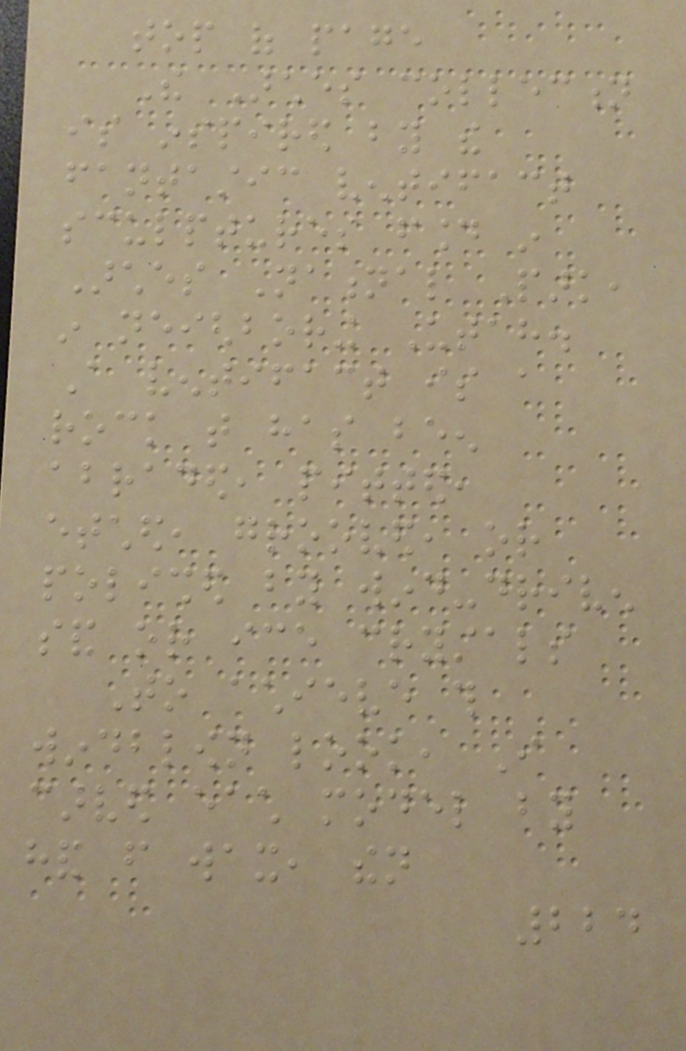top of page
The Arches collection
is inspired by the
fantastic ventifact
sculptures found in
Arches National Park,
in neighboring Utah.
A ventifact is a
rock that has been
abraded, pitted,
etched, grooved, or
polished by wind-driven
sand or ice crystals
To achieve this
windblown look, I
carved each model by
hand from wax, then
224
